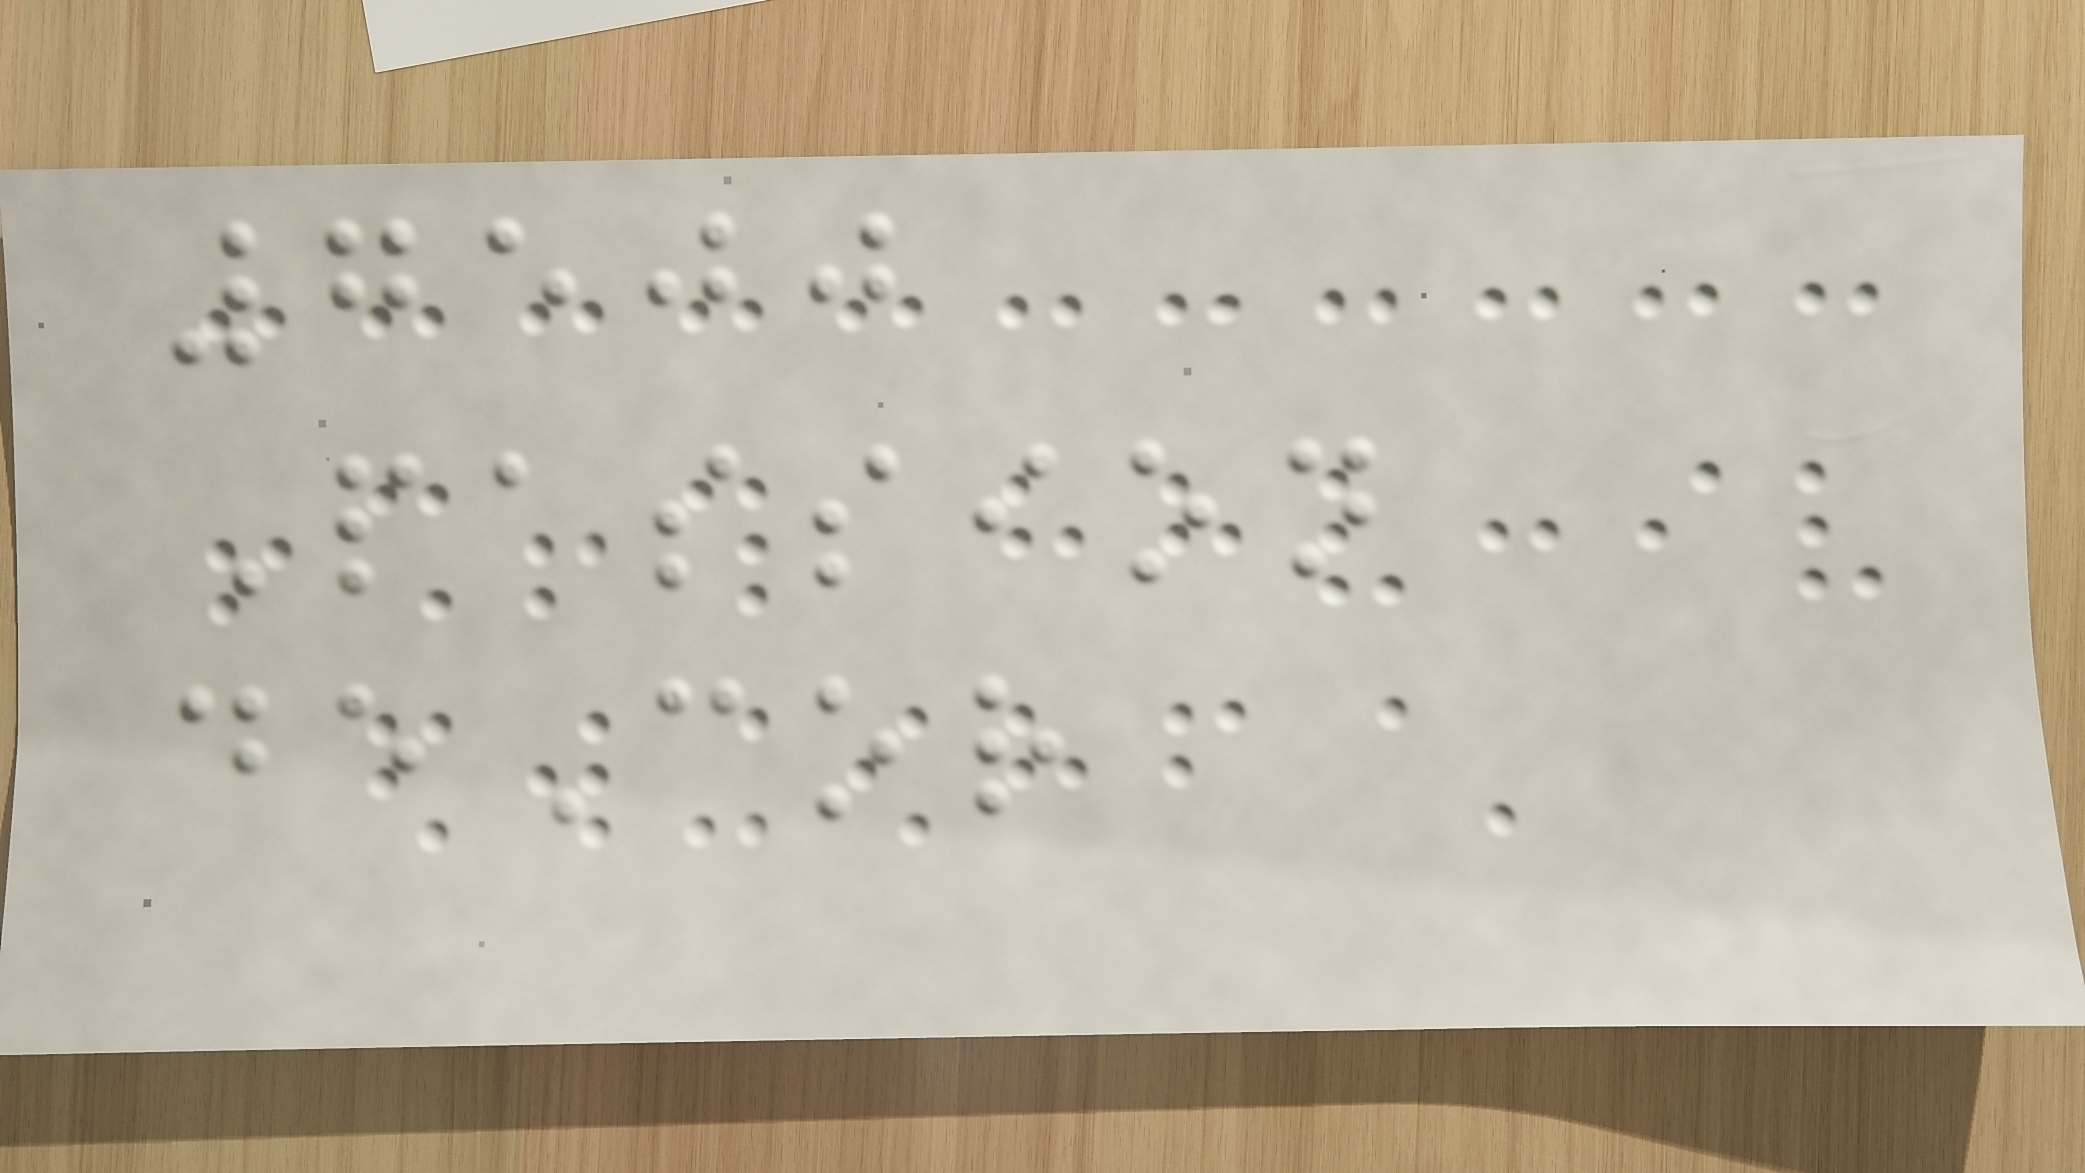7500
Passion
deCor
